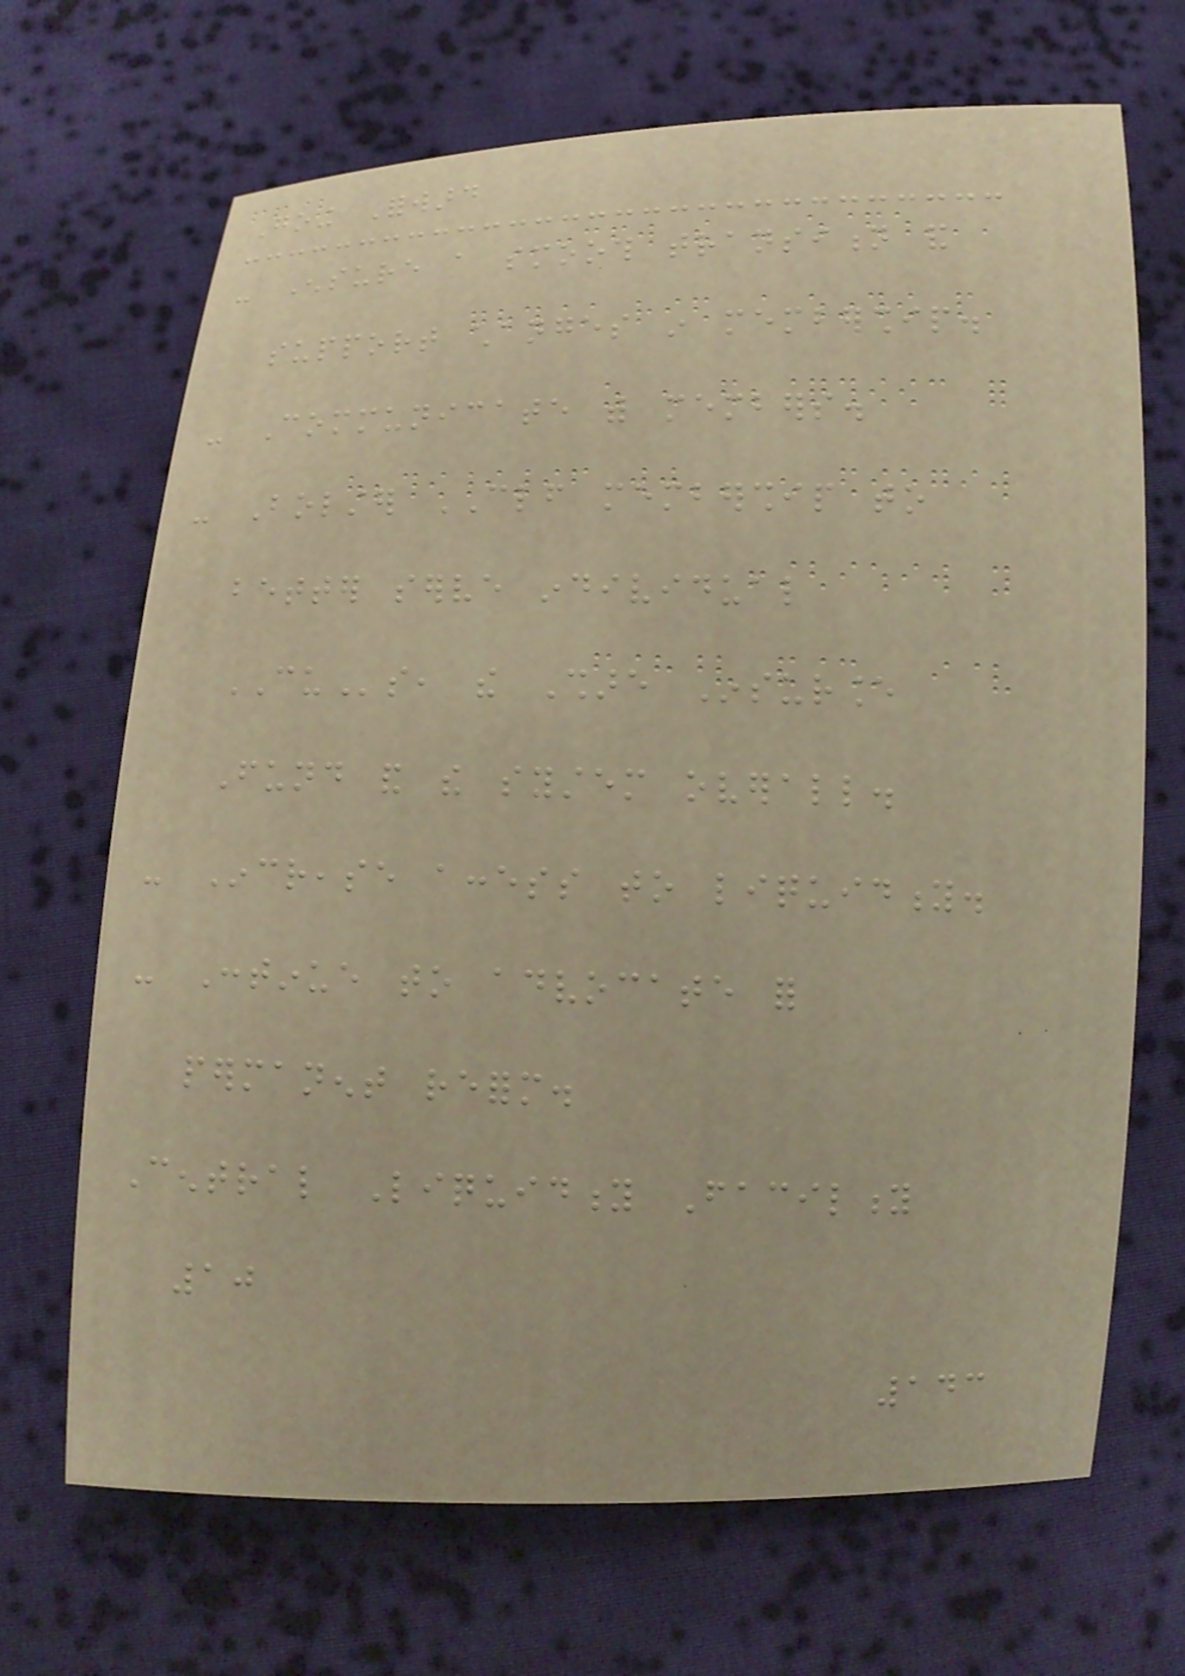Going Forward
- Ensure a smooth transition and
support changes in membership.
- Communicate with members.
- Bolster CLF membership to
better serve individual
CUs, the Share Insurance
Fund and the system overall.
- Increase access to liquidity.
- Continue to advocate for
permanent reform.
Central Liquidity Facility
10
143
